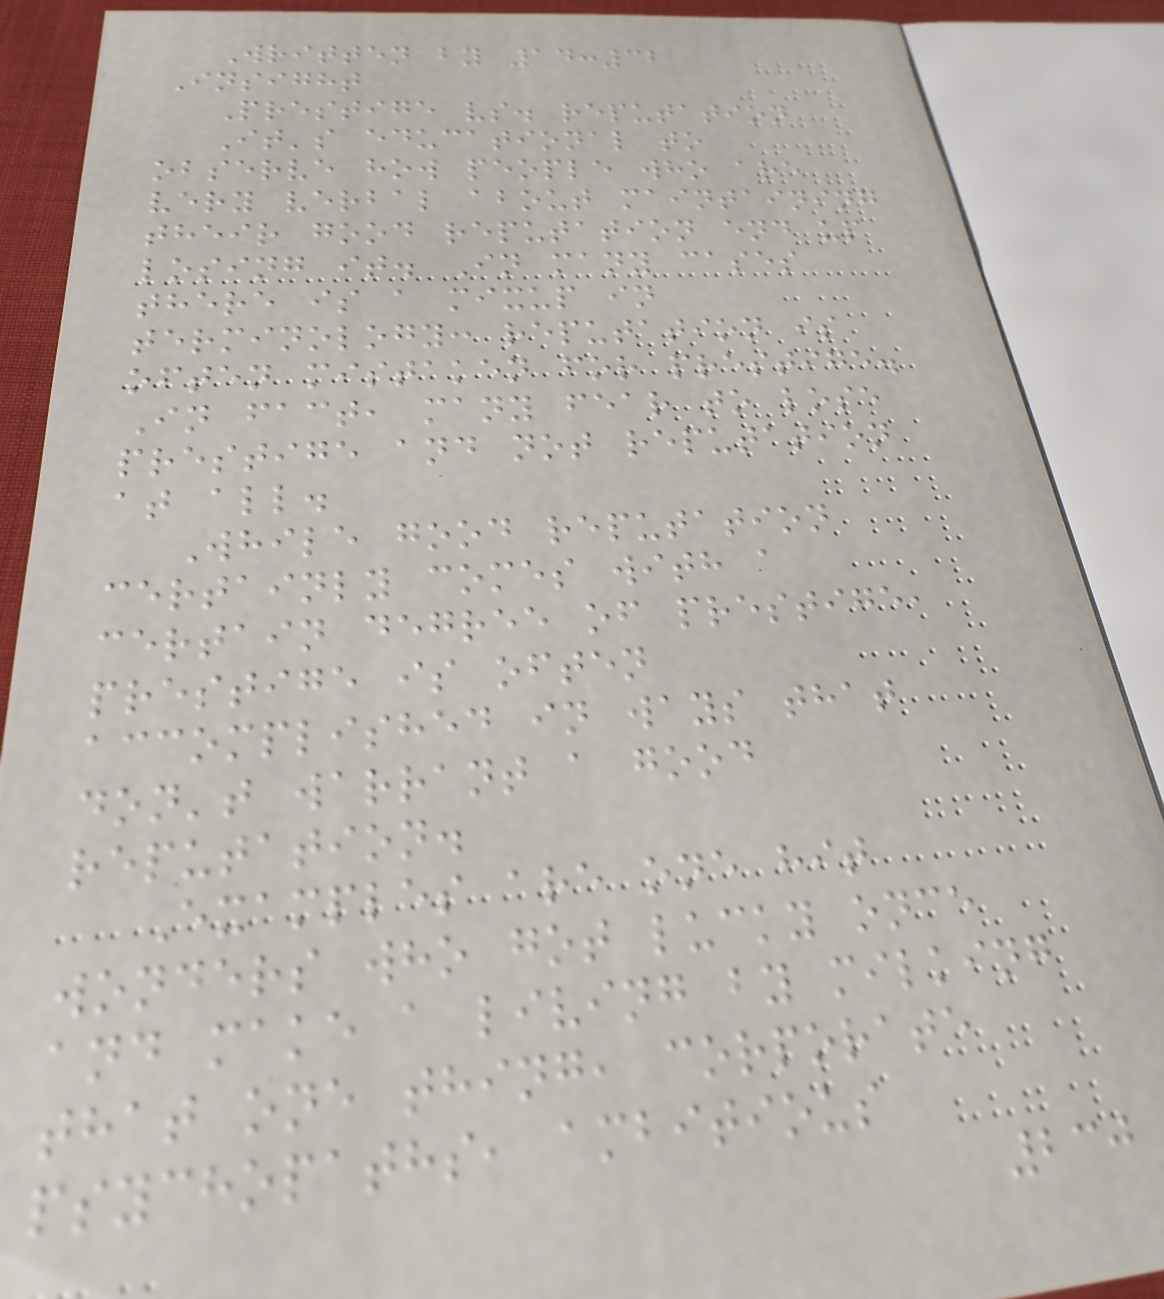Written by 14:32
Insight
Prestige vs. reputation
It's educational to
observe how people who are
very verbal about maintaining
their good reputation end up
losing it. In many cases
there is a mixup in
terminology: reputation is
often mistaken for prestige.
In fact, many fear to lose
prestige and not reputation
at all.
While good reputation
certainly comes with a
certain degree of prestige,
prestige is often
accomplished in ways that
don't warrant a good
reputation.
Examples are one hit
wonders who got lucky once
and make a living by milking
that one thing, corporate
psychopaths, ambitious
230
